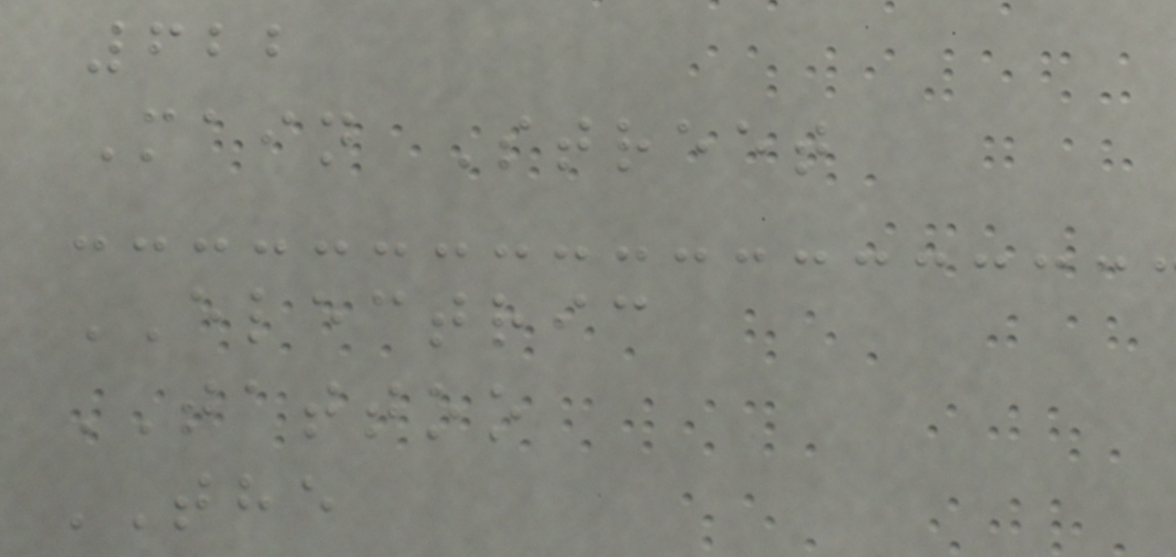622
Main Street
ELECTRIC
TATTOO
THE
